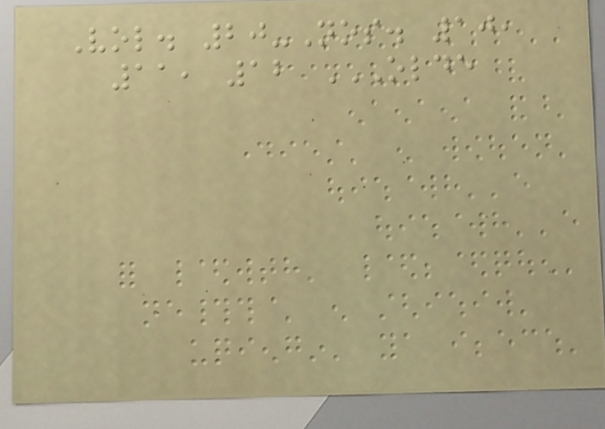Vol. 20-Nos. 10,
11, 12 OLDE
